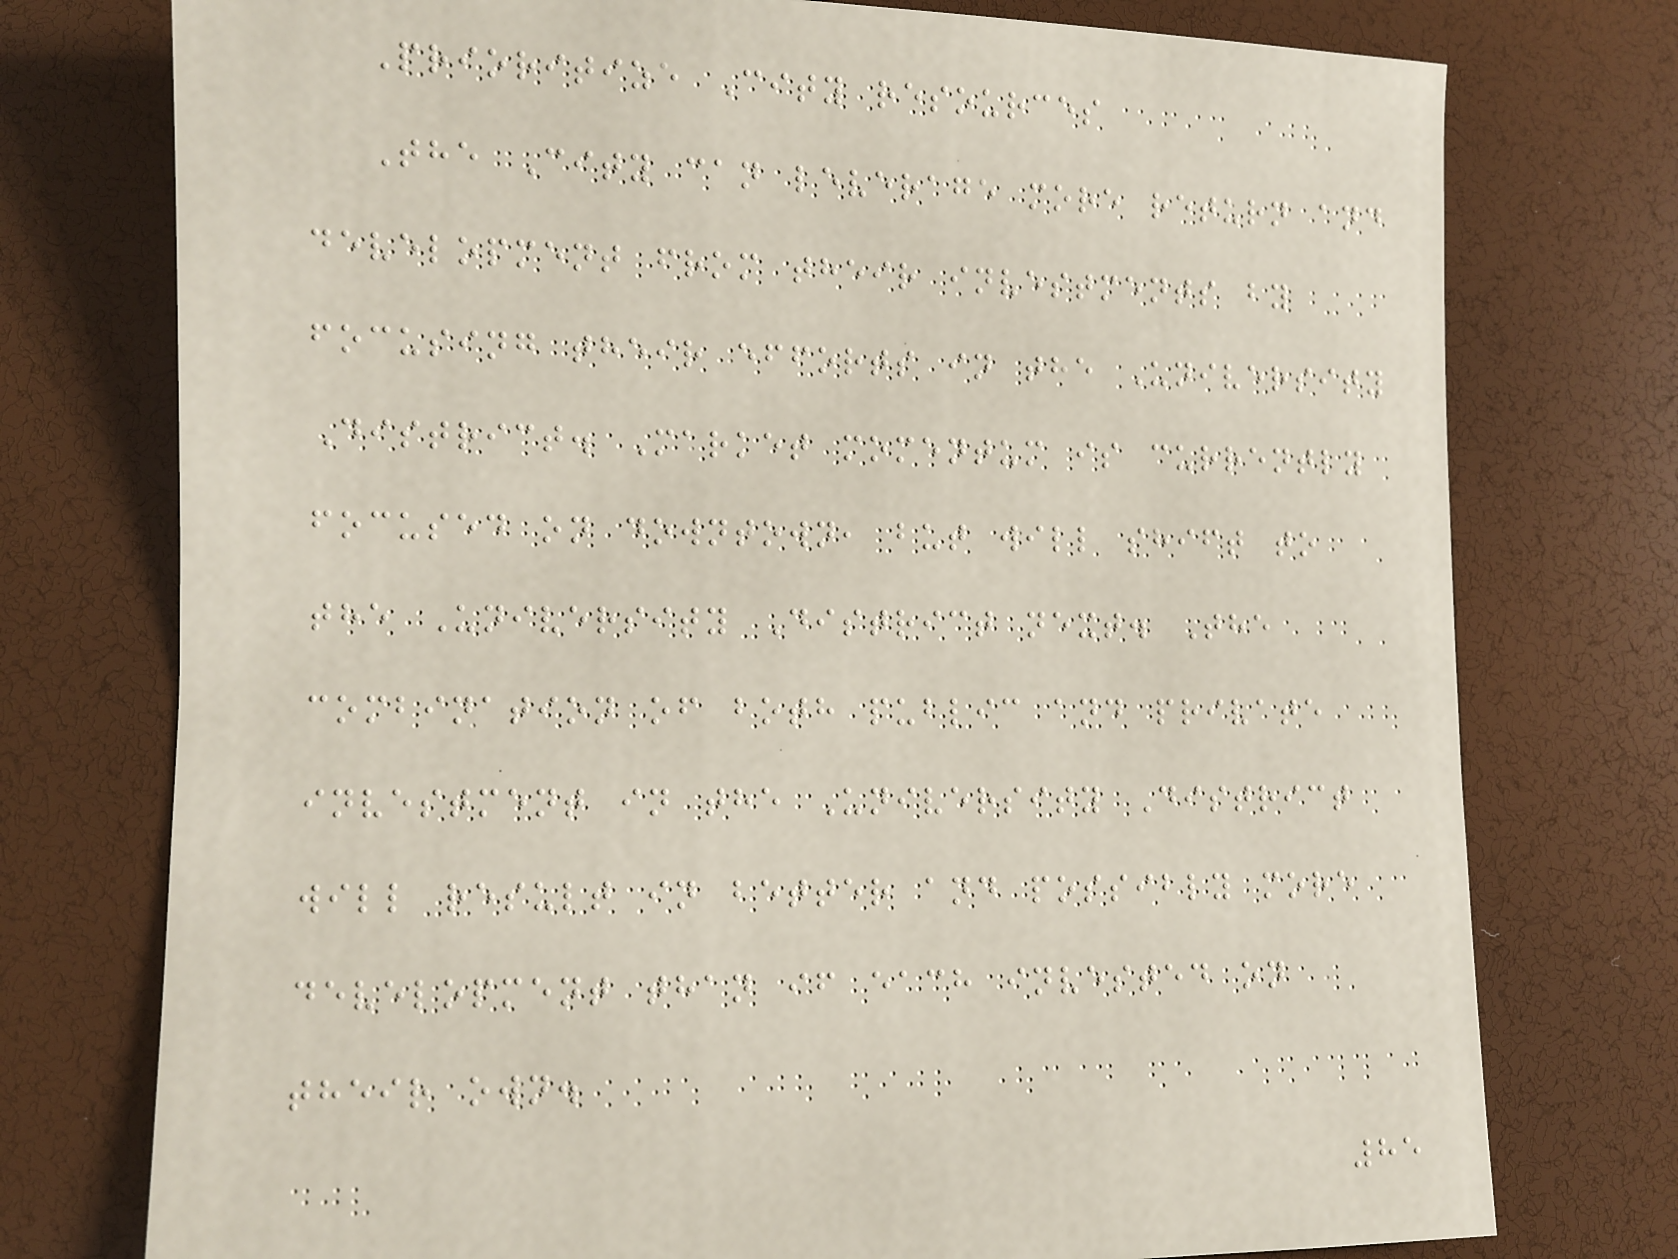Prioritize City resources
The City can leverage more return and
development from their investments by
focusing their efforts in the University
District. Market momentum is currently
focused on downtown, but will shift to
the University District next. The
combination of both public and private
investment in the University District
will result in better and possibly more
development than if each invested on
their own.
85
